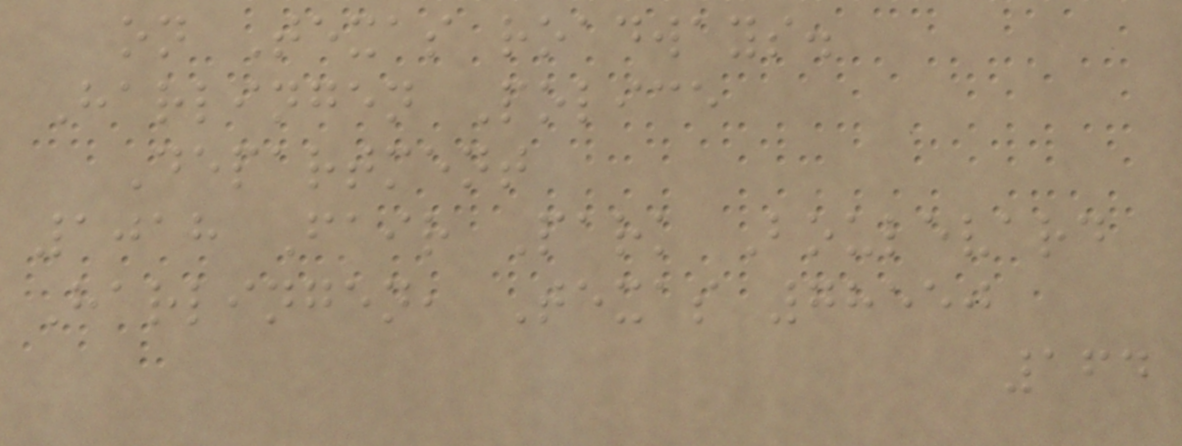on Texas roadways.
Harlingen Police
Department
1018 Fair Park Boulevard
Harlingen, Texas 78550
164
